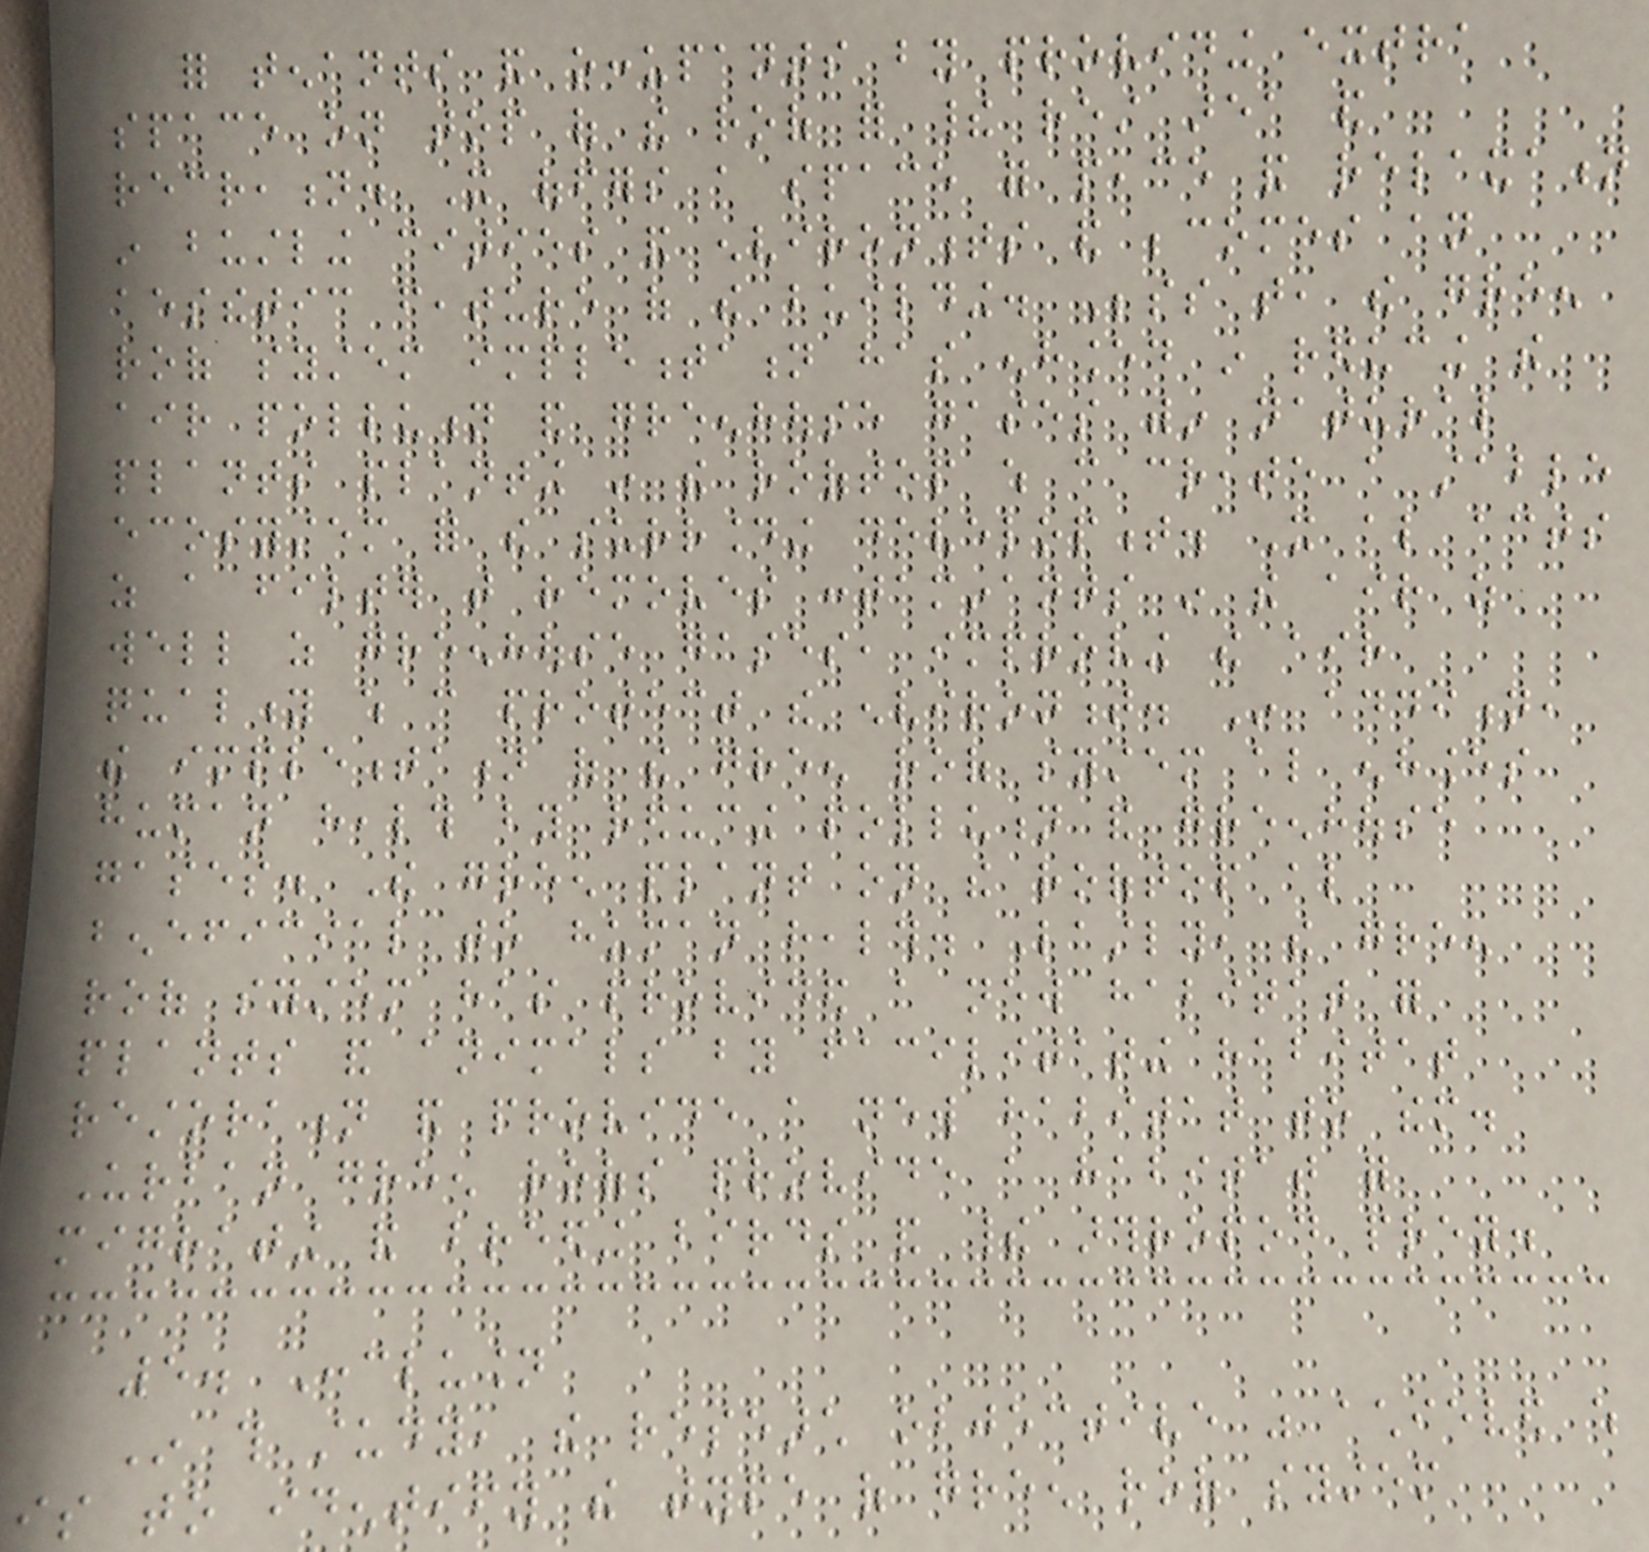for tenants and occupants by providing extra
space on top of the roof for their rest area and
recreation. It offers a space for peace and relaxation
in bustling cities and environments and becomes an
aesthetic feature of the building. Besides that, the green
roof system implementation has enhanced in reducing the
air pollution and greenhouse gases within natural
plants planting in the rooftop which can create a stable
ecosystem for the surrounding development. It also acts
as a filter that removes contaminants in the air as
well as greenhouse gases, improving the air
quality which can protect the environment. In addition,
the implementation of the green roof system also enhances
human health by reducing pollution and greenhouse
gases. The green plant on the rooftop also
beneficial to human health. Lastly, the green
roof system has provided a new habitat for
plants and animals by facilitating habitat
restoration and provide a new habitat to them.
Urban green roofs provide a habitat for
migrating and breeding birds and their arthropod prey.
5. Conclusion
In this study, the research objective was achieved which
is to identify the type of green roof system
